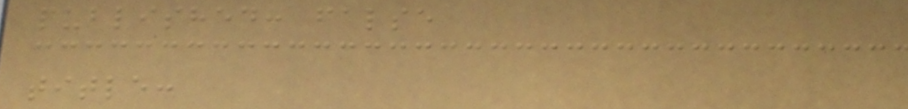published: false
title:
